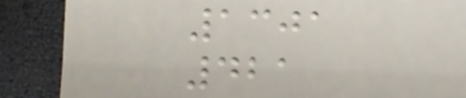1301
421
